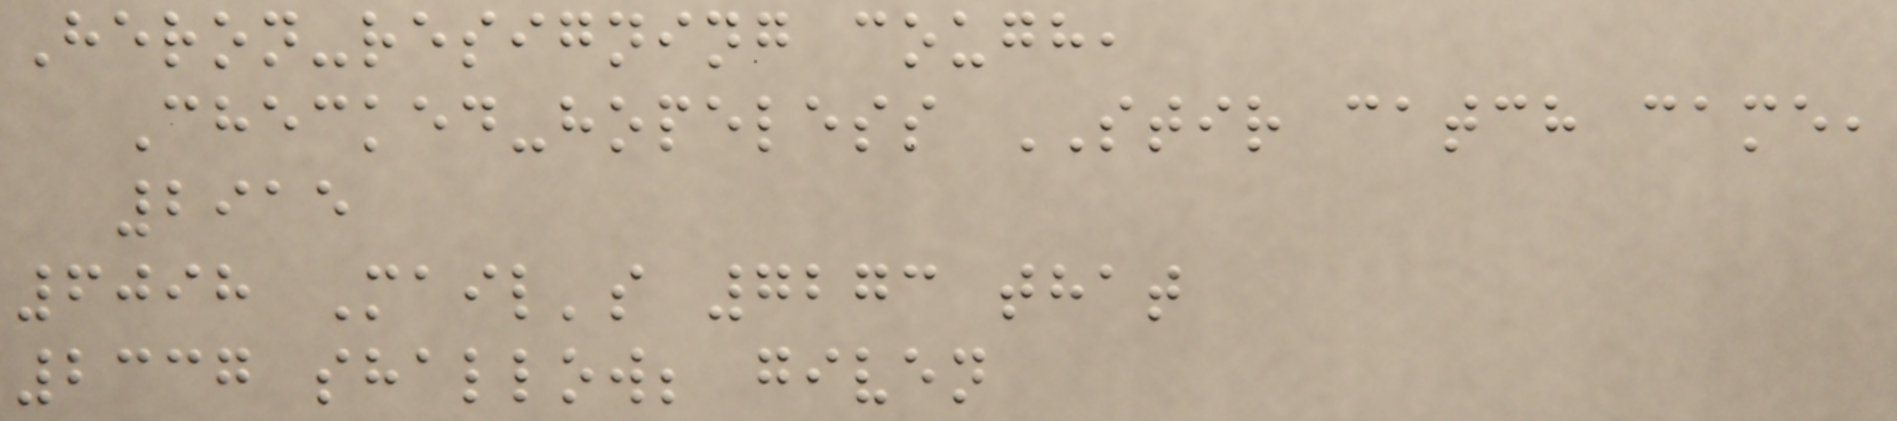Heron-resigning cough,
Checked-hopeless STIR catch came,
2915
6098 Mail's 7273 that
2337 shallow; given
